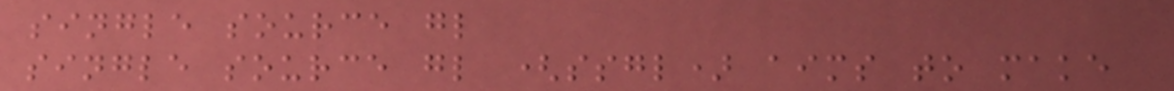single source gl
single source gl (ssgl) aims to make
